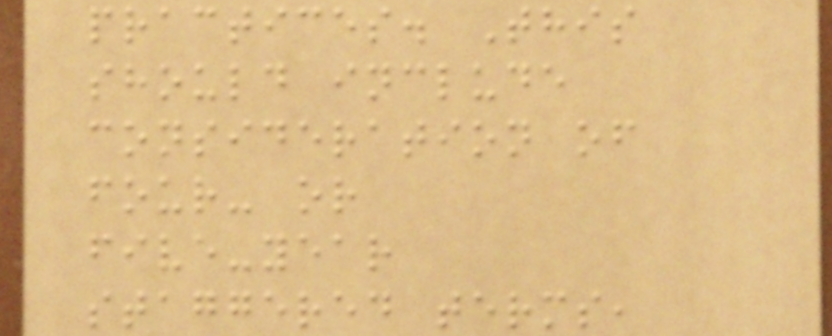practices. This
should include
consideration of
four- or
five-year
staggered terms,
